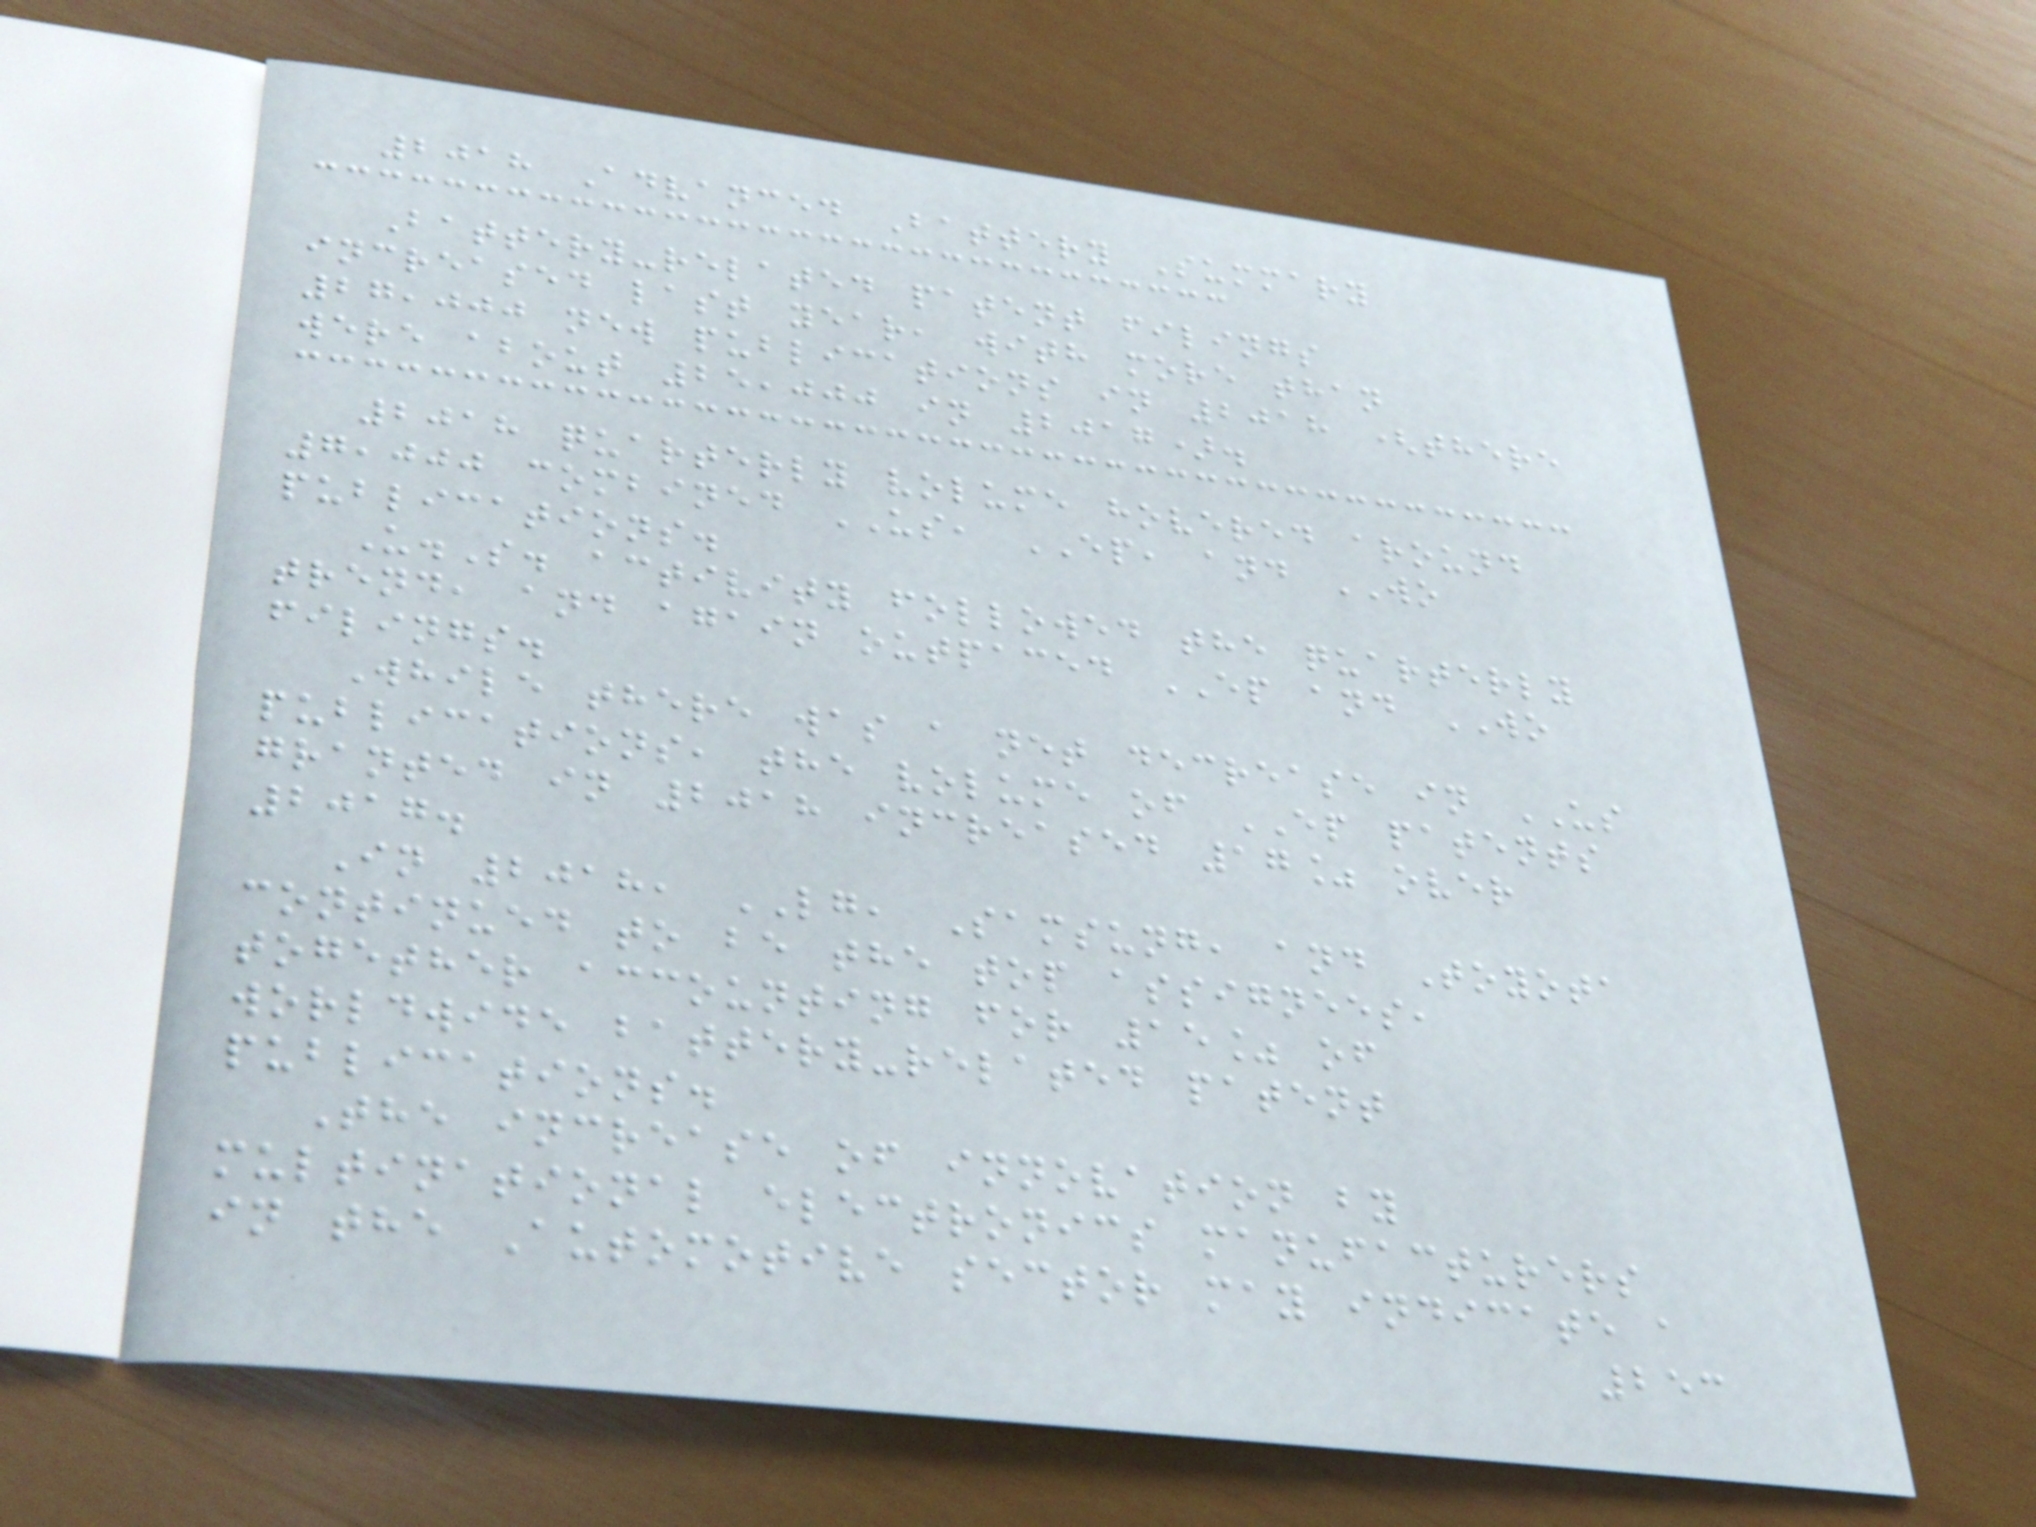2018 Advanced Battery Summary
Battery-related patent filings
increased last year, with more than
27,000 new publications in 2018 (there
were about 25,000 in 2017).
2018 quarterly volume hovered around
7,000 combined US, EP, and WO
publications.
U.S. activity followed the quarterly
trend, and again outpaced EP and WO
filings.
While there was a net decrease in US
publications, the volume of EP patents
granted in 2018 increased 17% over
2017.
In 2018, LG, Samsung, and Toyota
continued to be the top assignees,
together accounting for 15% of
worldwide battery-related patent
publications.
The increase of innovation by
multinational electronics manufacturers
in the Automotive sector may indicate a
253
